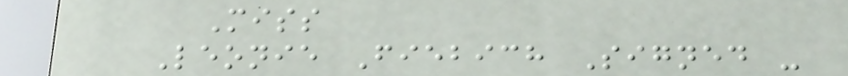Miss
Leonie Fiebich Signed -
